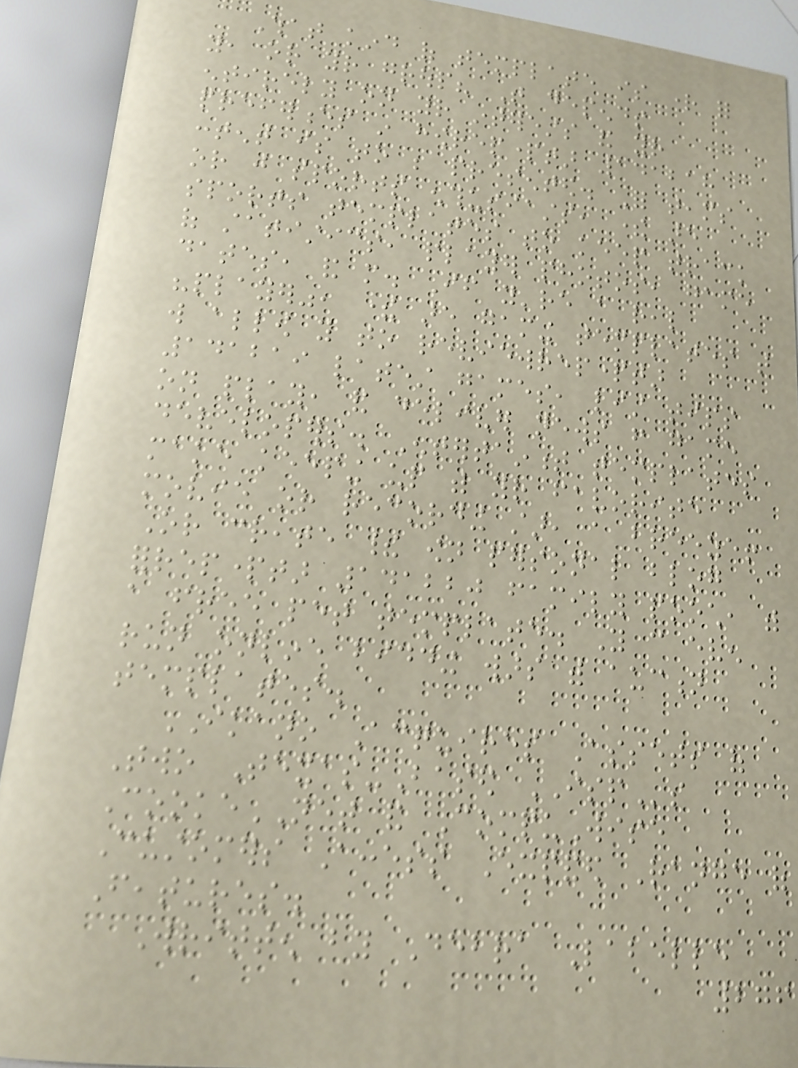What kind of template is right for
you, or your group? That depends
entirely on your interests and your
preferences in howrepparttar 141218
content is to be presented. For teams
or just sports enthusiasts, there are
sports templates to keep track
of statistics, player photos, game
dates, and more. If you're a real
"player", there are gaming templates that
will allow you to reviewrepparttar
141219 latest games, list tips
on play, and deliver news from game
developers. Entertainment templates
make keeping up with your favorite
movie or recording star, a breeze!
Or create their own personal blog
forrepparttar 141220 family pooch, with
a free pet template. You can even
run online bidding wars with auction
templates.
IKANO Acquires Assets of
Two Texas-Based ISPs
CookeNET and CompuWise
Customers Access Expanded Range of
Features.
Written by Debra Labelle
276
